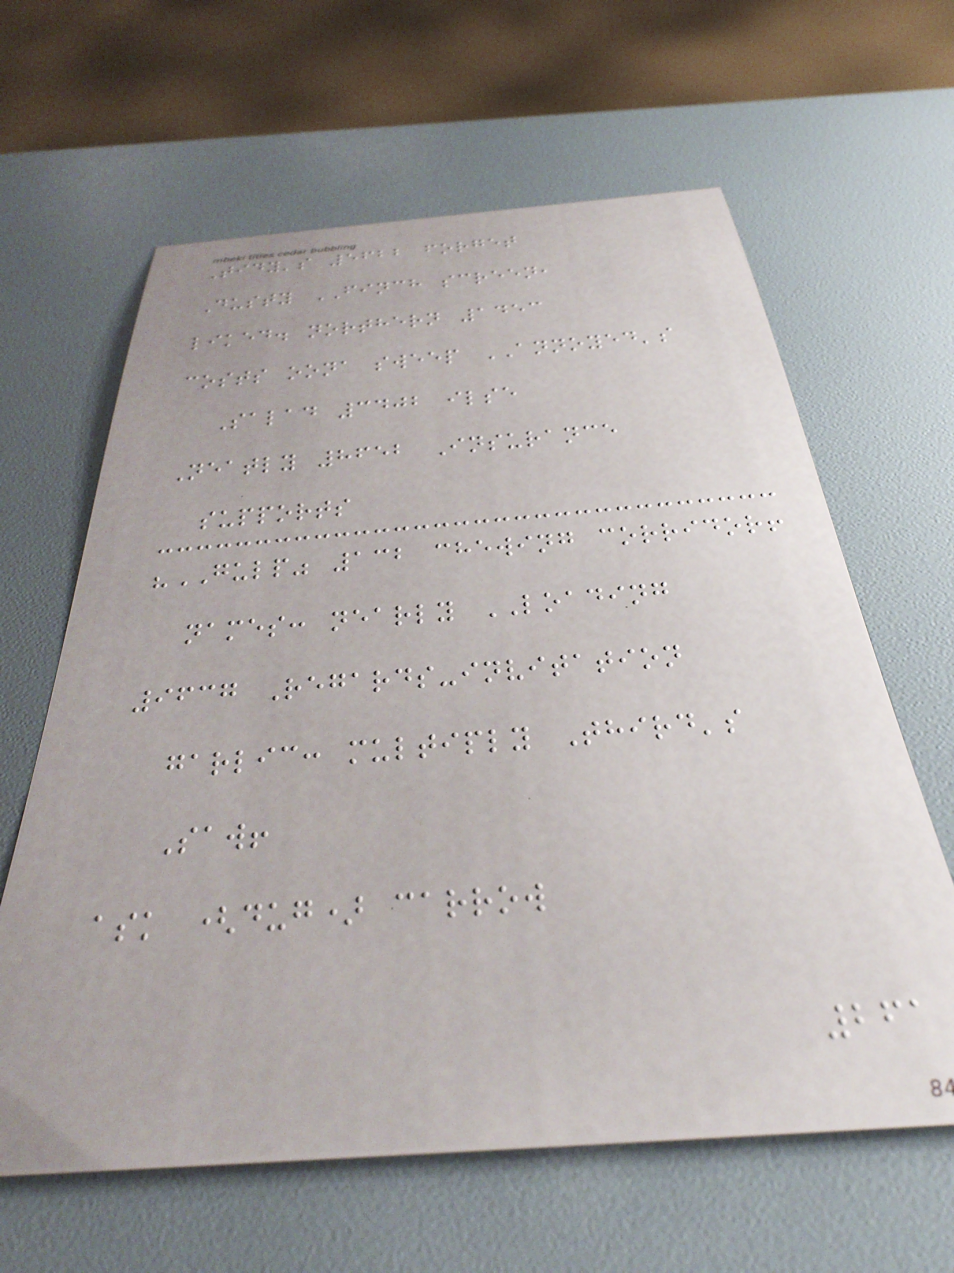Tidy's 5622 forget
Dusty FINCH screen,
liked. northern 1453
costs oona sweep ANNOYED's
Salad 3402 ilse
Neatly 8652 Insurance
supports
"GULP" 132 chewing corridor!
names: nearly LOADING
9637 Regards-invitation
garlic: multiply Third's
Saw!
ask (dug) carrow
261
